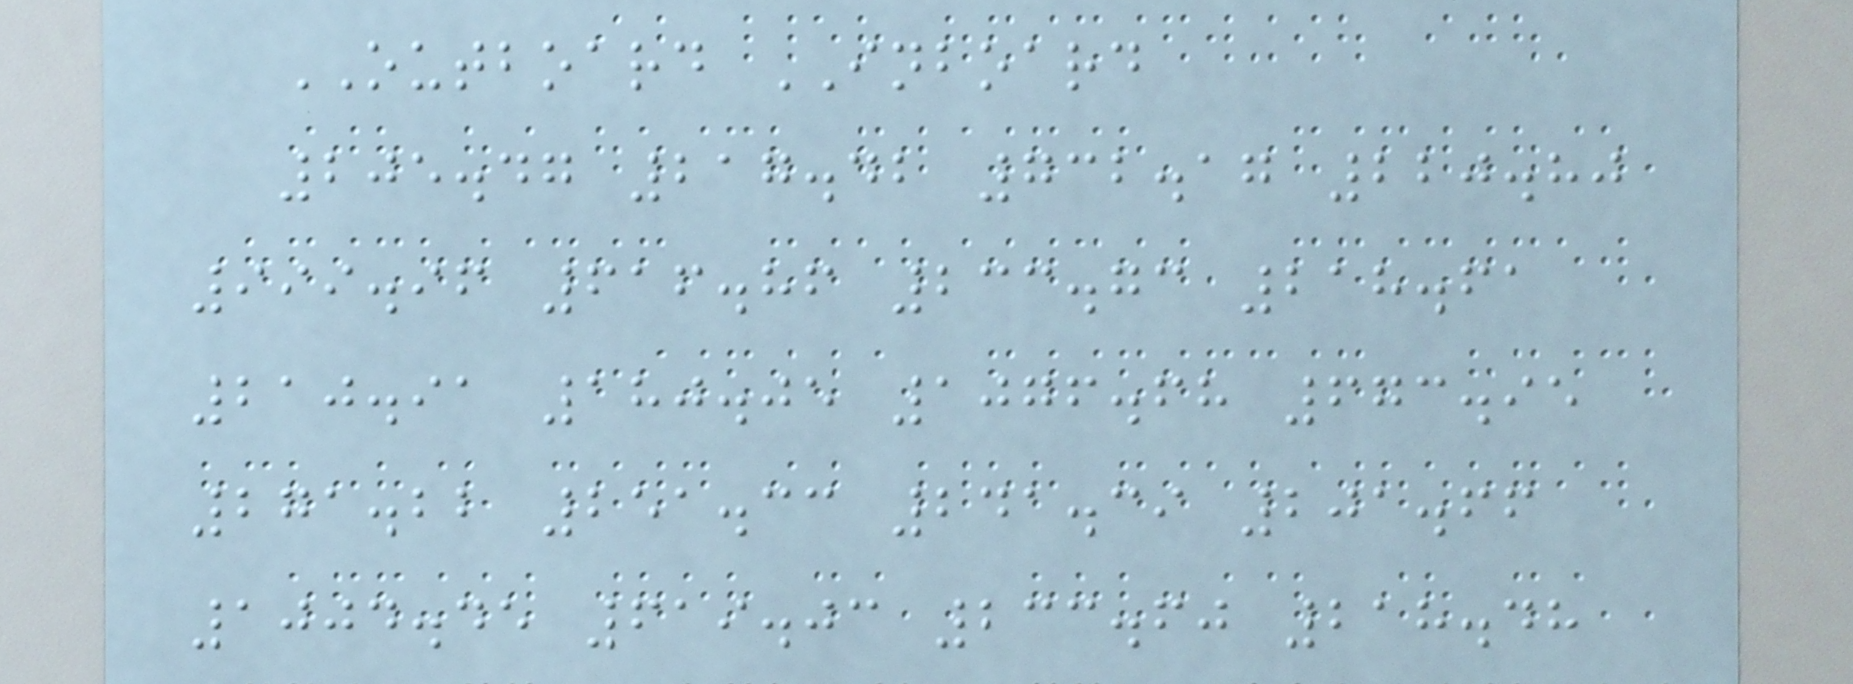OUTBOARD INBOARD
205.47 217.42 732.17 220.80
999.96 616.86 233.73 218.61
210.91 180.05 1076.68 673.95
271.22 251.33 241.39 201.66
1004.45 619.03 233.60 218.48
